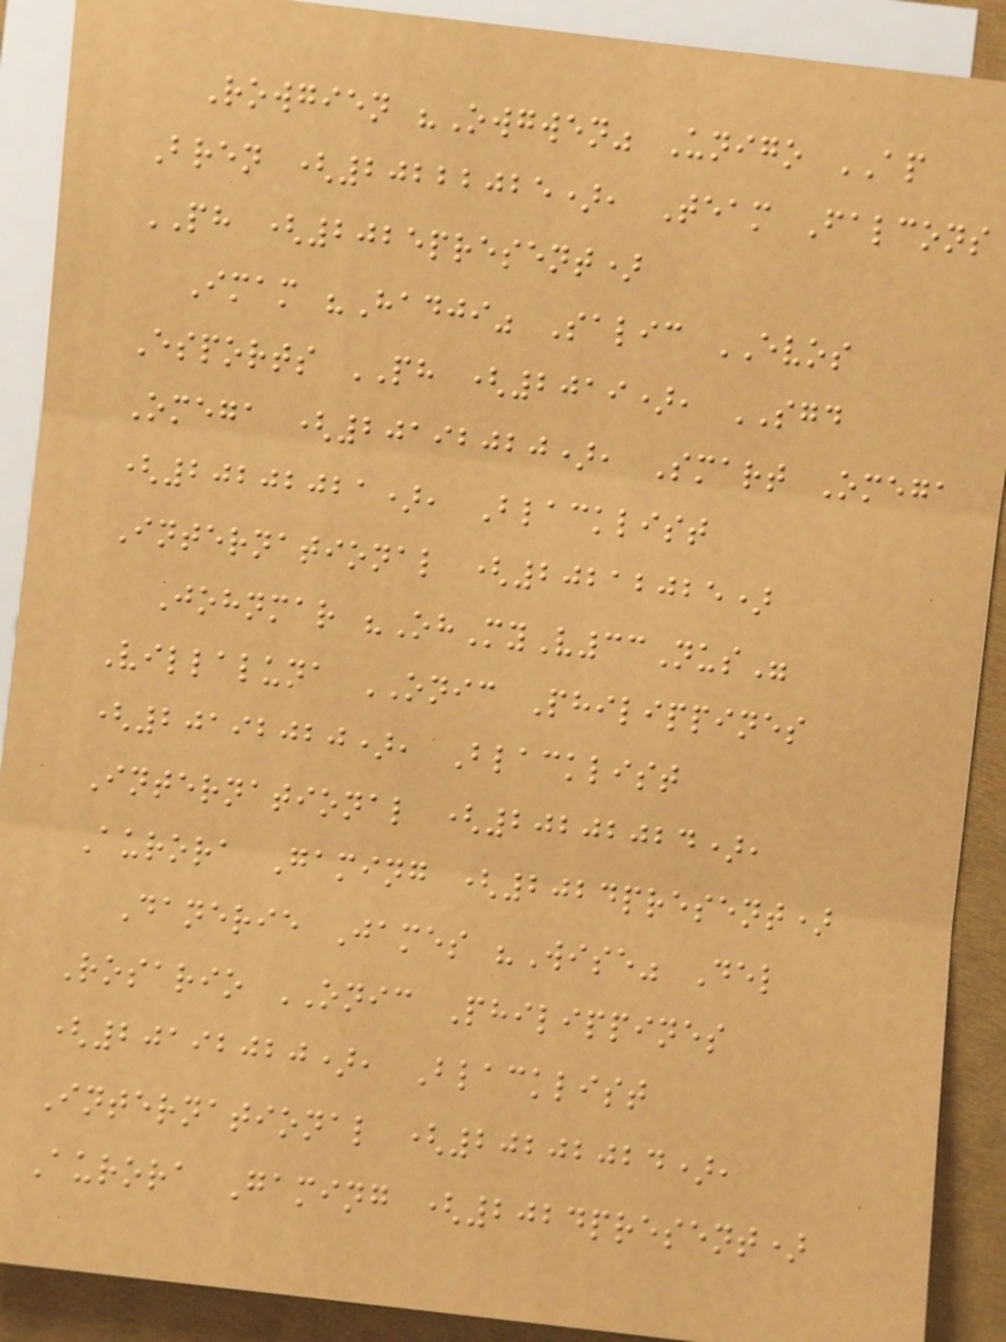Rowgien "Owgwen" Unigo AP
Bren (20222025), Team Falcons
PH (2025present)
Imam "Hadji" Salic EVOS
Esports PH (2019), SGD
Omega (20192020), Smart Omega
(20202021), Blacklist
International (20212025)
Johnmar "OhMyV33Nus"
Villaluna ONIC Philippines
(20192020), Blacklist
International (20202024),
Aurora Gaming (2024present)
Danerie James "Wise" Del
Rosario ONIC Philippines
(20192020), Blacklist
International (20202024),
Aurora Gaming (2024present)
